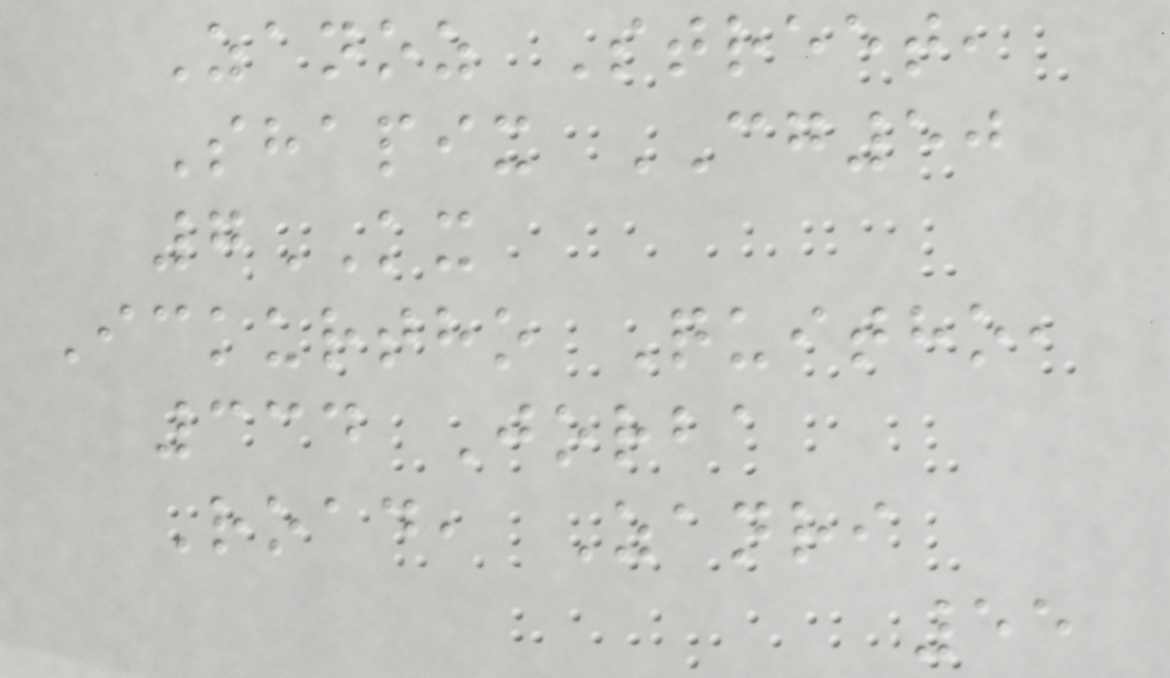Zanoz Street,
Shapix CG50
7KX
Ickurtho Quitho,
334 Jorba
Road, Zanri
55
